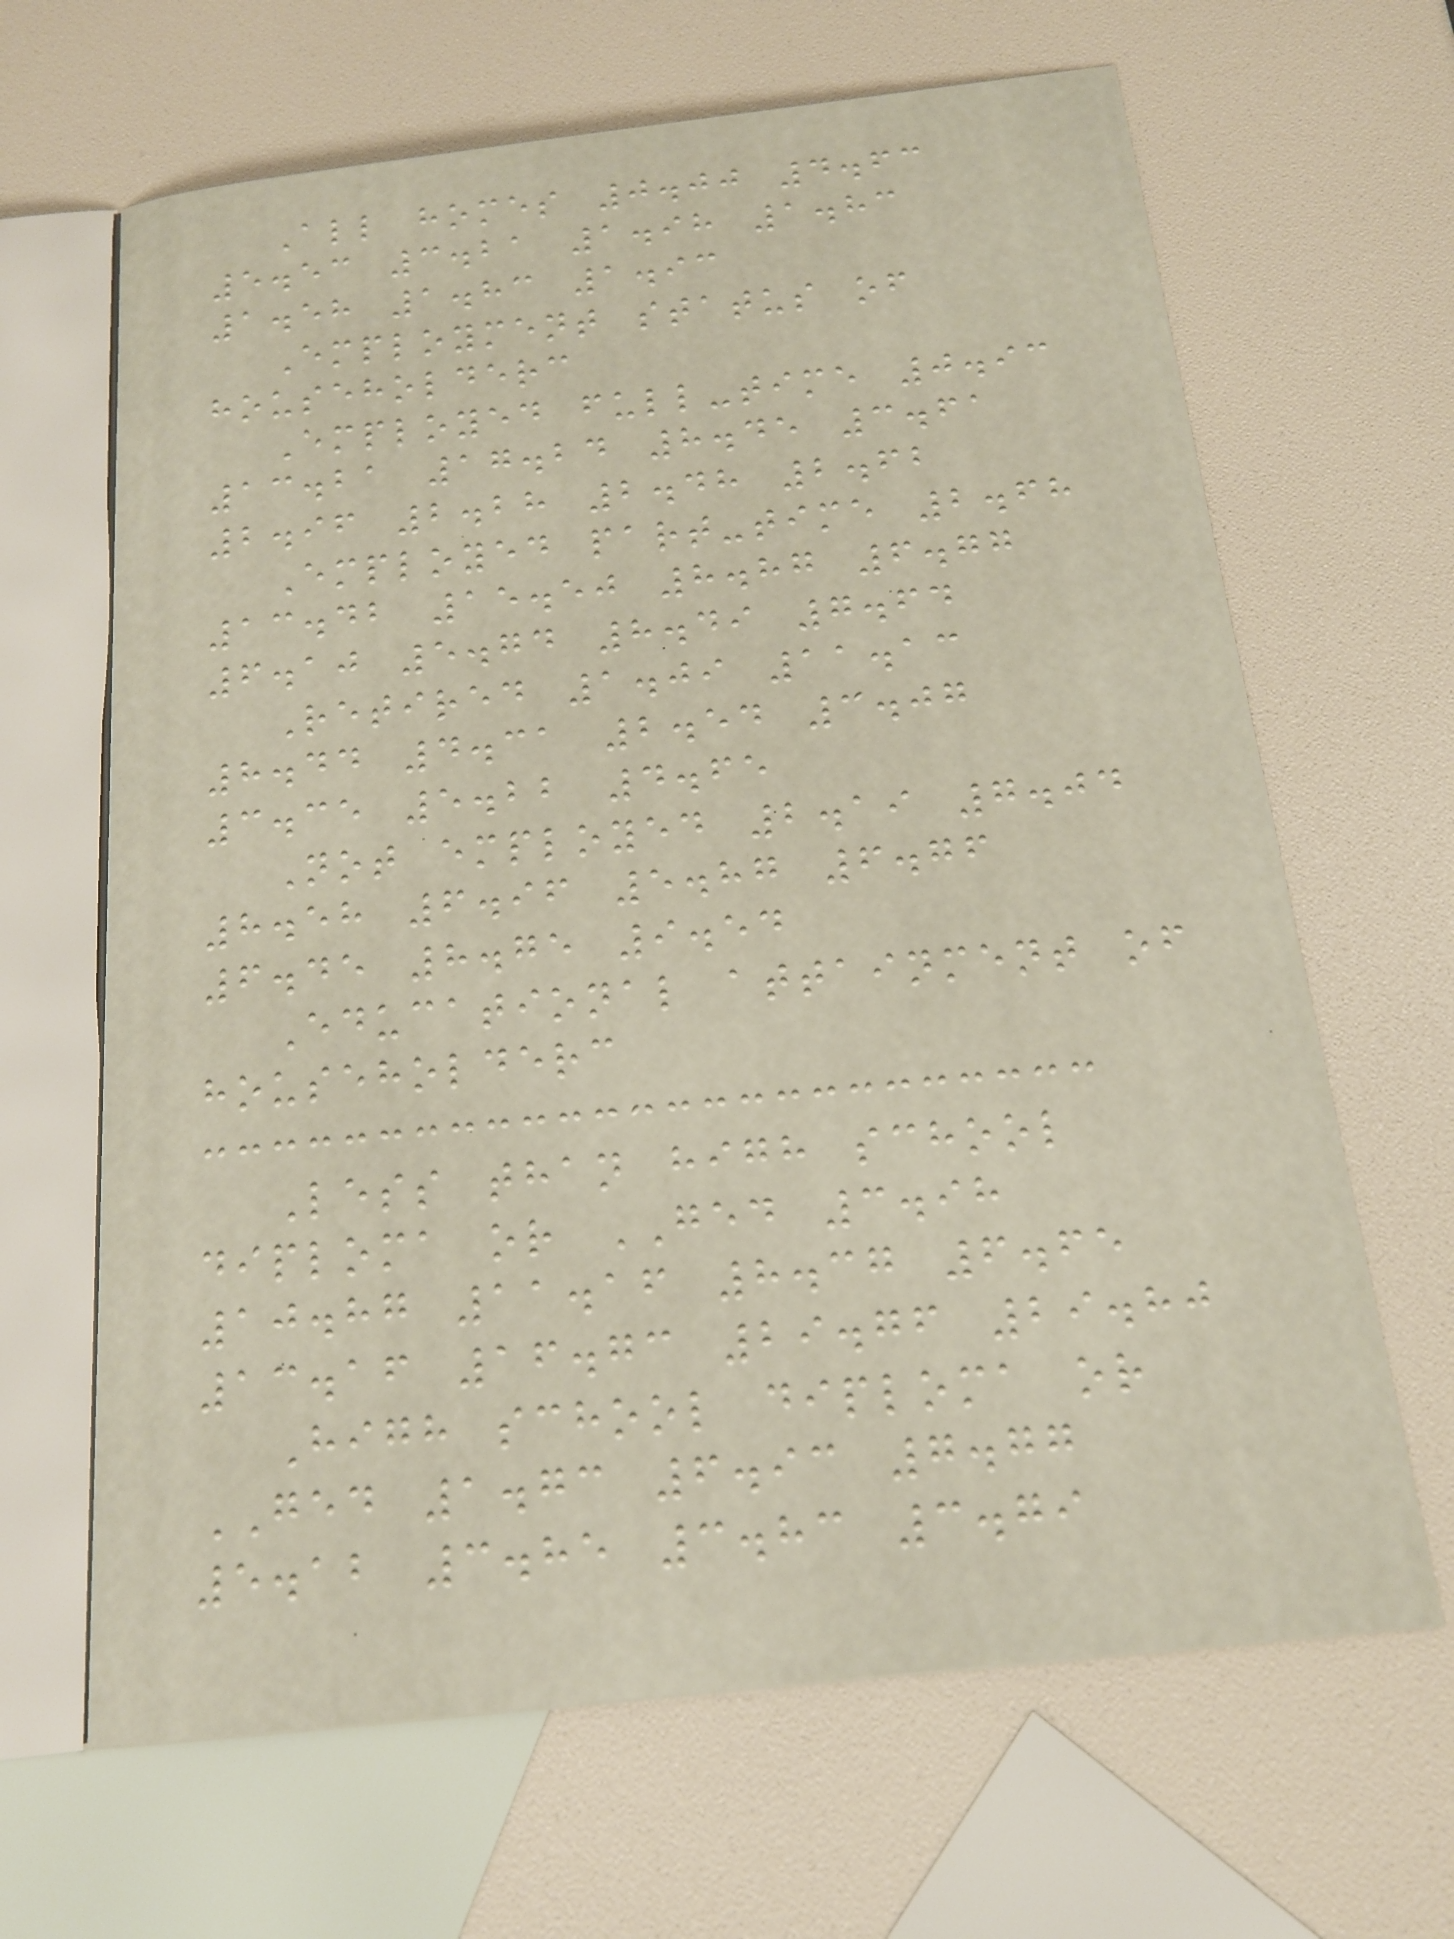All homes 0.00 4.63
5.53 3.21 1.98 1.83
1.58 1.83 1.93
Employment status of
householderc
Employed full-time 0.93
13.21 17.24 8.45 3.61
2.96 2.28 2.48 2.62
Employed part-time 2.68
13.42 15.50 8.87 6.77
6.10 5.74 8.49 7.64
Retired 1.09 11.13
8.44 4.31 2.54 3.07
3.35 5.22 4.65
Not employed 2.19 7.04
8.58 6.96 5.87 6.76
6.45 8.75 9.54
Educational attainment of
householderc
Less than high school
diploma or GED 3.98
10.87 11.16 8.37 6.65
13.16 16.73 29.76 29.80
High school diploma or
GED 1.73 6.93 7.77
5.12 3.85 3.83 3.79
